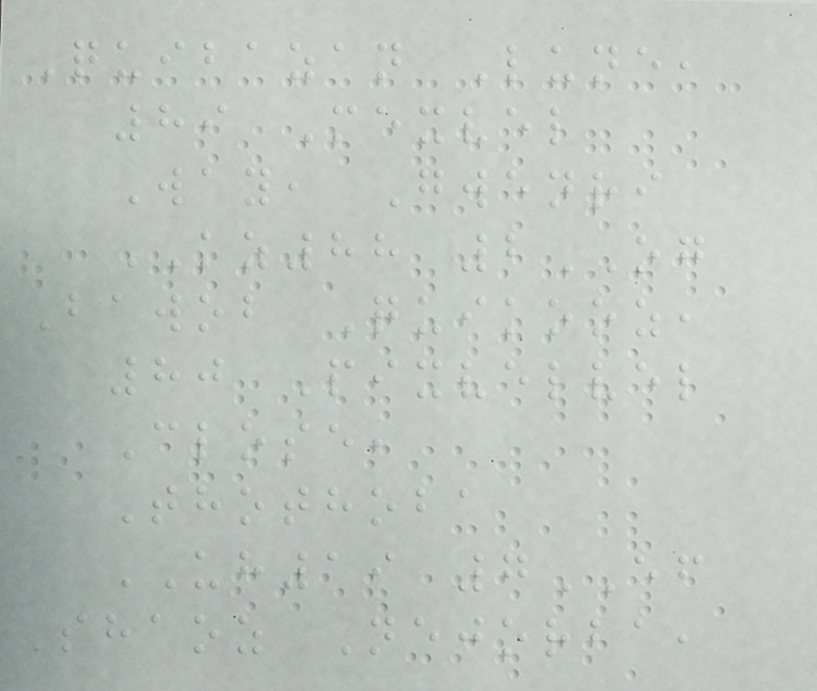Quibazan Lune,
89 Mexvel
Way, Gwenri
KZ88 2OG
Bawob Quikooz,
80 Pixvelvel
Close,
Thothoba
UH19 7EF
Shaoz Nejorba,
